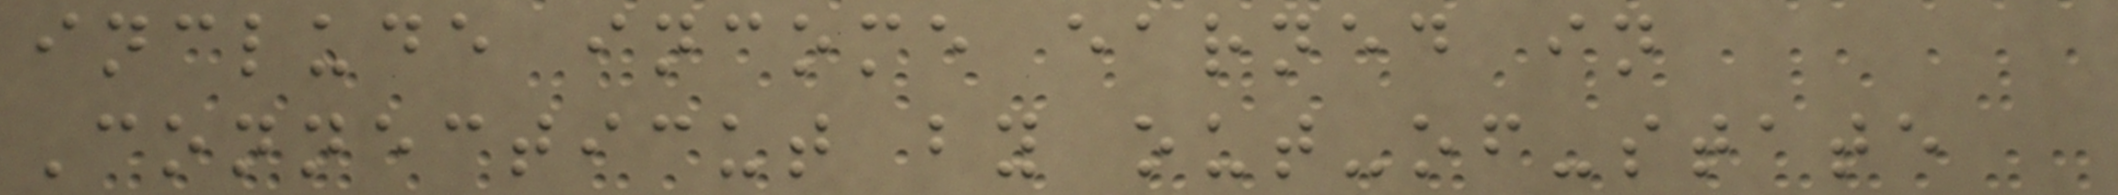include income earned in
Connecticut by out-of-state
